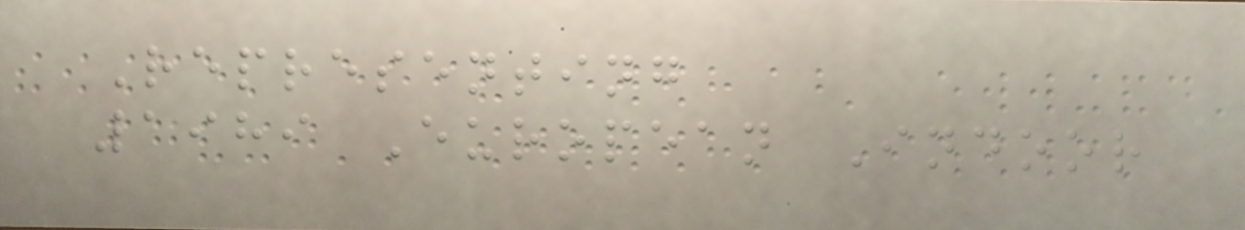Representing
1989 European Indoor
